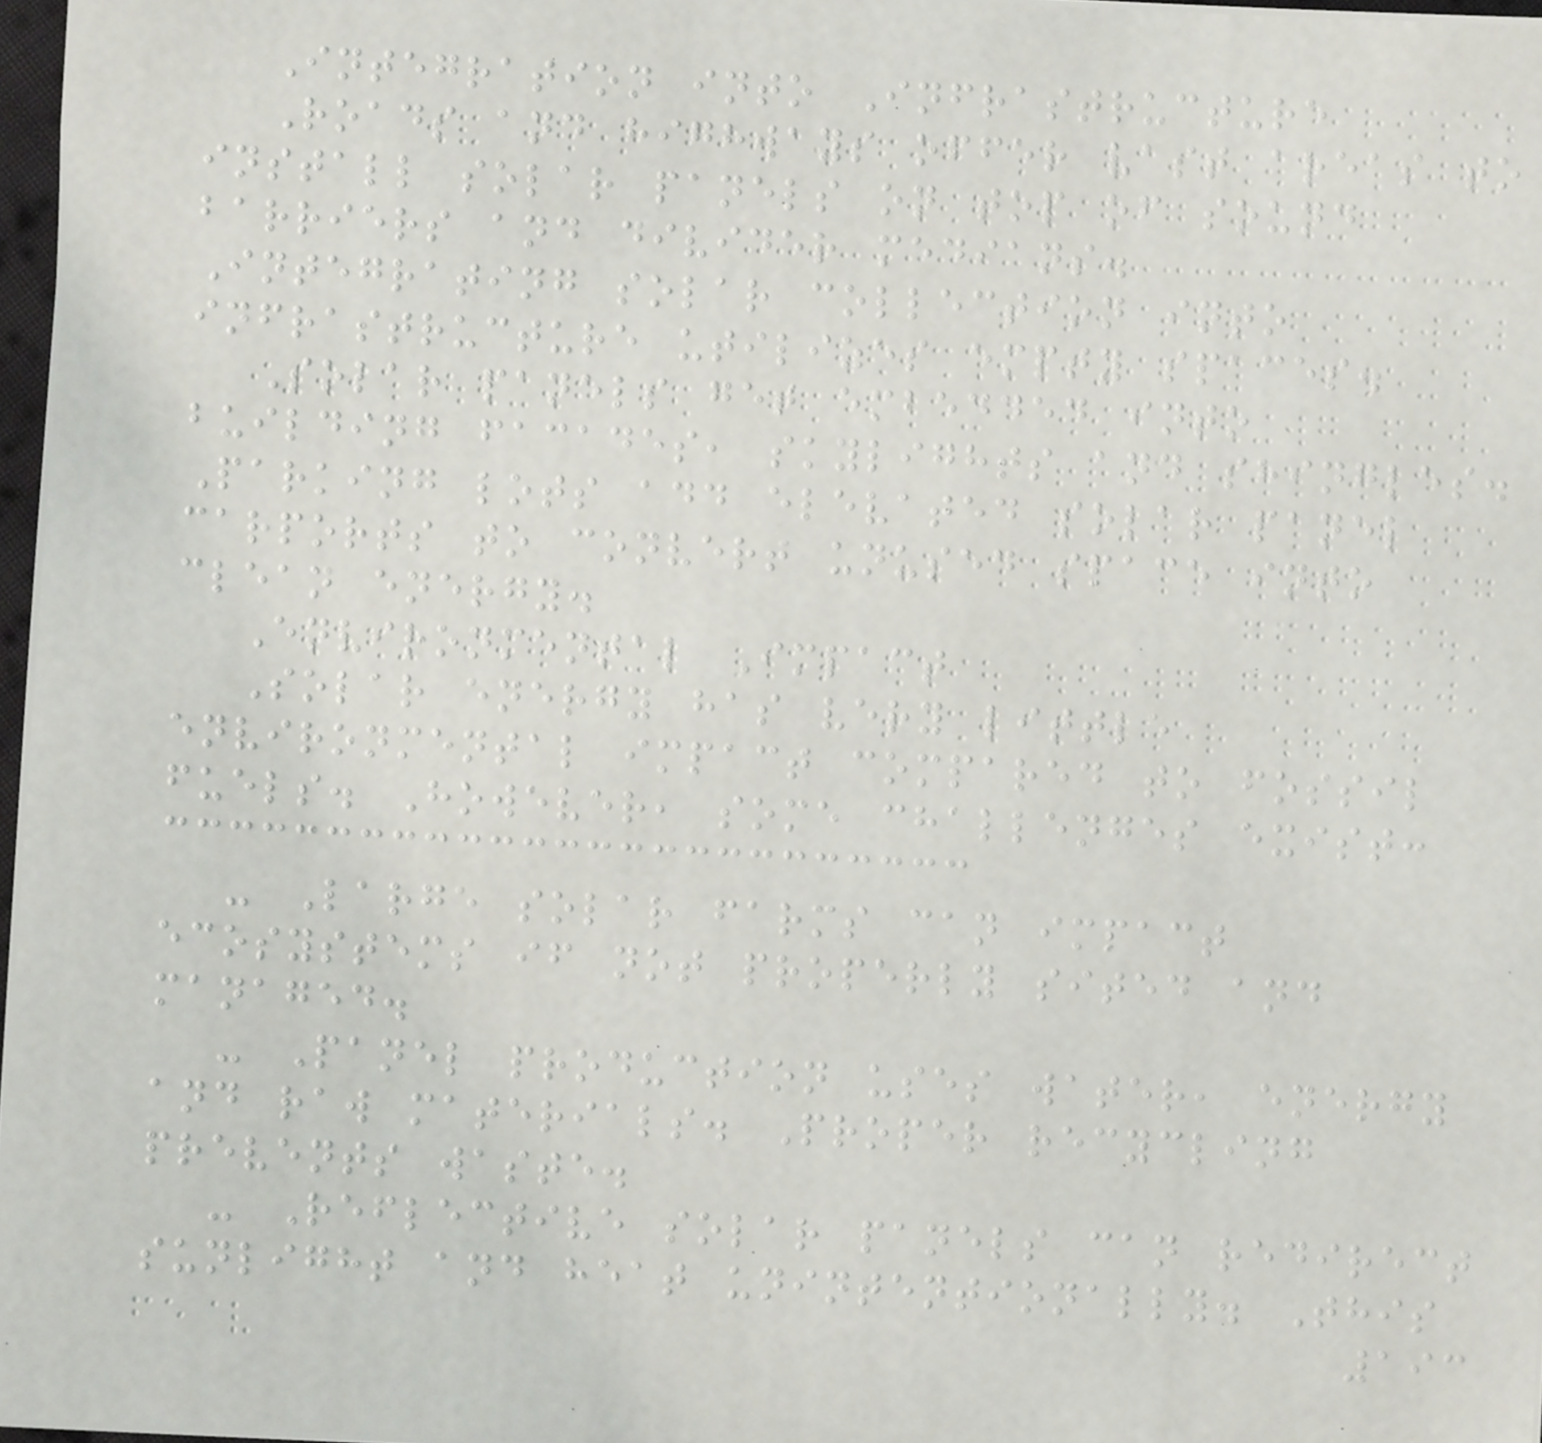Integration into Infrastructure
Roads and highways offer vast areas to
install solar panels on top of sound
barriers and divider medians.
Integrating solar collection into
infrastructure utilizes empty spaces.
Solar panels get embedded into
building facades, skylights and shingles.
Parking lots add elevated solar panel
carports to convert unused space into
clean energy.
Environmental Impact
Solar energy has very little
environmental impact compared to fossil
fuels. However, some challenges exist:
- Large solar farms can impact
ecosystems if not properly sited and
managed.
- Panel production uses water, energy
and raw materials. Proper recycling
prevents waste.
- Reflective solar panels can redirect
sunlight and heat unintentionally. This
193
